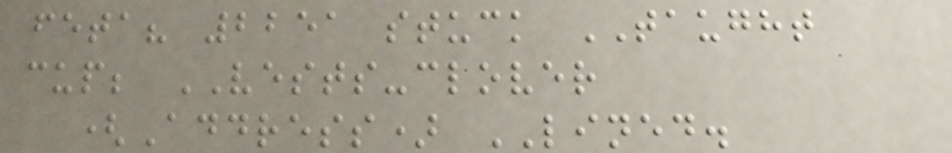feta? 2251 stuck TAUGHT
cup; VESTS-clover
(Address) LINED.
